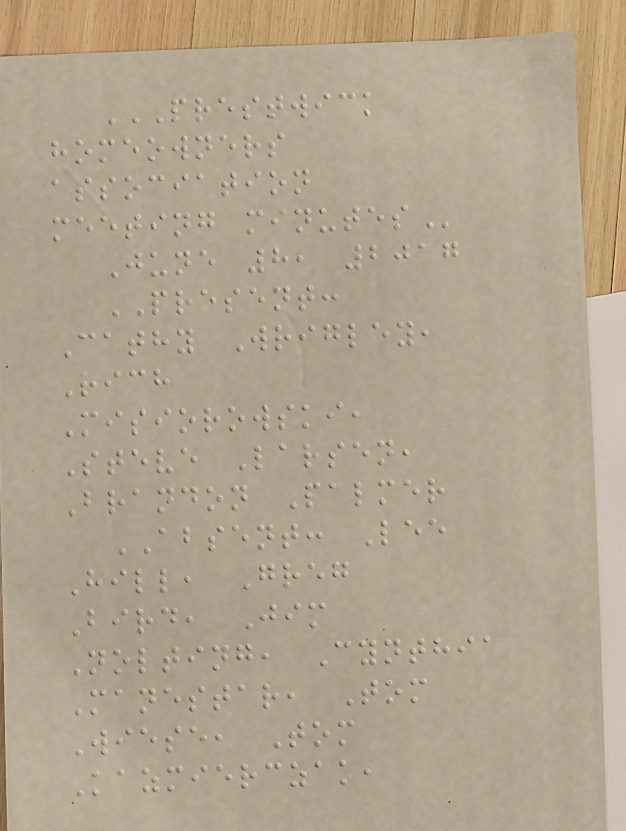PRESTWICK
HOMEOWNERS
ASSOCIATION
MEETING MINUTES
June 8, 2017
PRESENT:
Cathy Wrigley,
Rich
Misiorowski,
Steve Larsen,
Brandon Palmer
ABSENT: Lee
Hill, Greg
Bird, Jim
Nolting, Cynthia
Manestar, Tom
Wiese, Tom
Kazmierczak,
